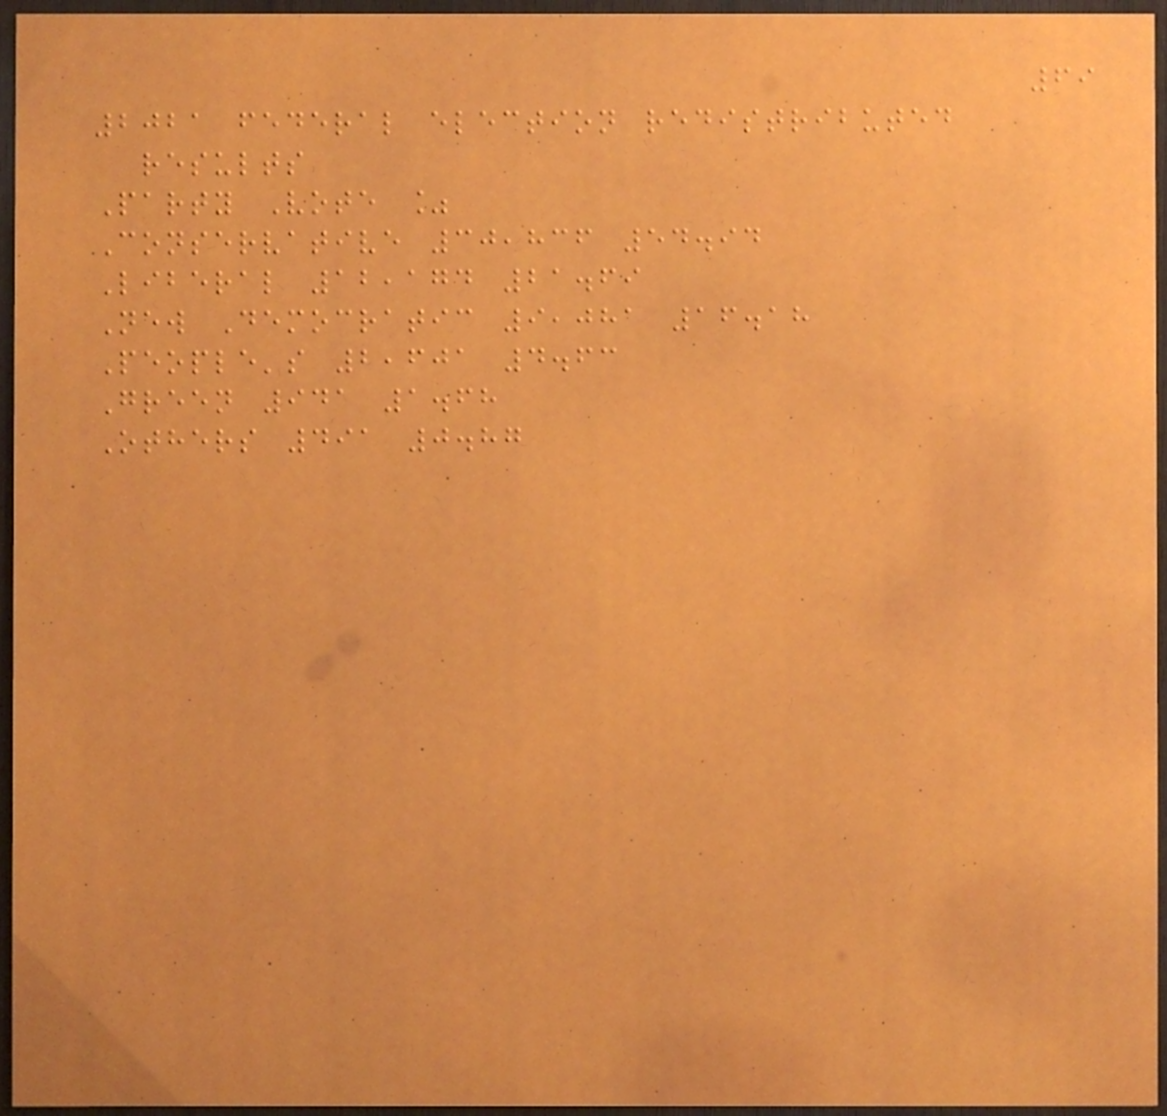69
2021 federal election redistributed
results
Party Vote %
Conservative 30,836 54.94
Liberal 12,174 21.69
New Democratic 9,081 16.18
People's 2,601 4.63
Green 941 1.68
Others 491 0.87
